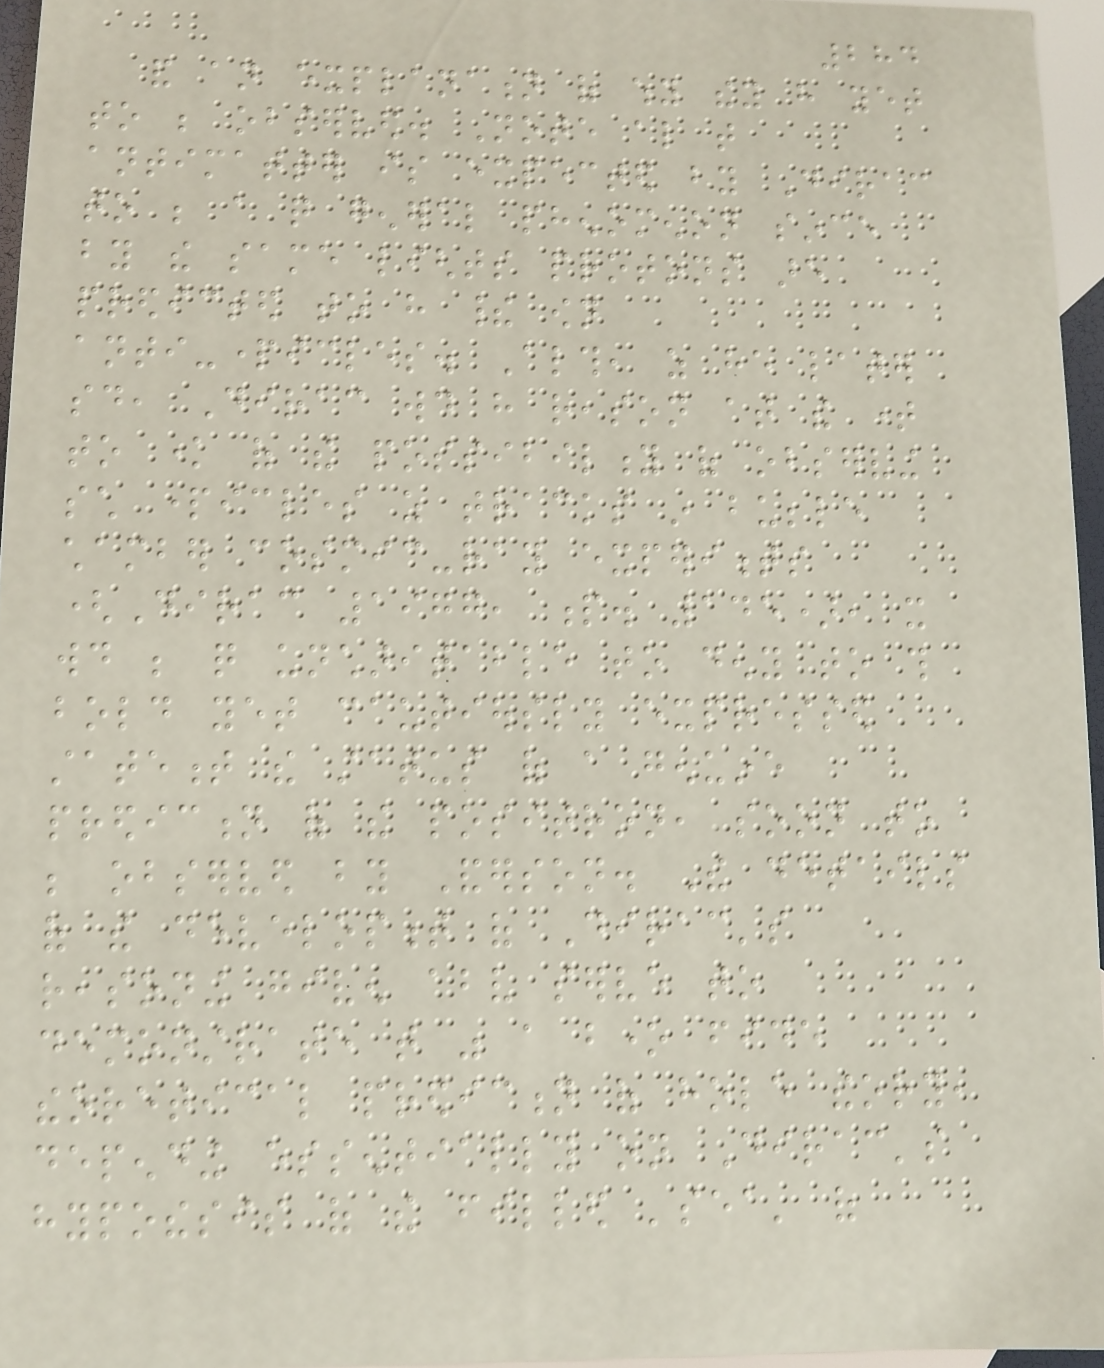284
and an explanation of why they have yet
to be observed. Note also that
antimatter is expected by Dirac
to be a quite general phenomenon since
by the same lights protons are
predicted to have their own
anti-particles. Although, as he later
said, Dirac would have reason at the time
to know of the possibility of observing
such particles as tracks in bubble
chamber cosmic-ray experiments
(Dirac 1977, p. 145), it
would be quite uncharitable to deny to this
bold yet cautiously expressed
statement the status of a genuine
prediction of the positron, soon to
be observed by Anderson. The details
of the development of Dirac's
reasoning given above serve to
demonstrate that was a bone fide
theoretical prediction of hole theory,
depending essentially on Dirac's
hypothesis of the filled 'sea' of
